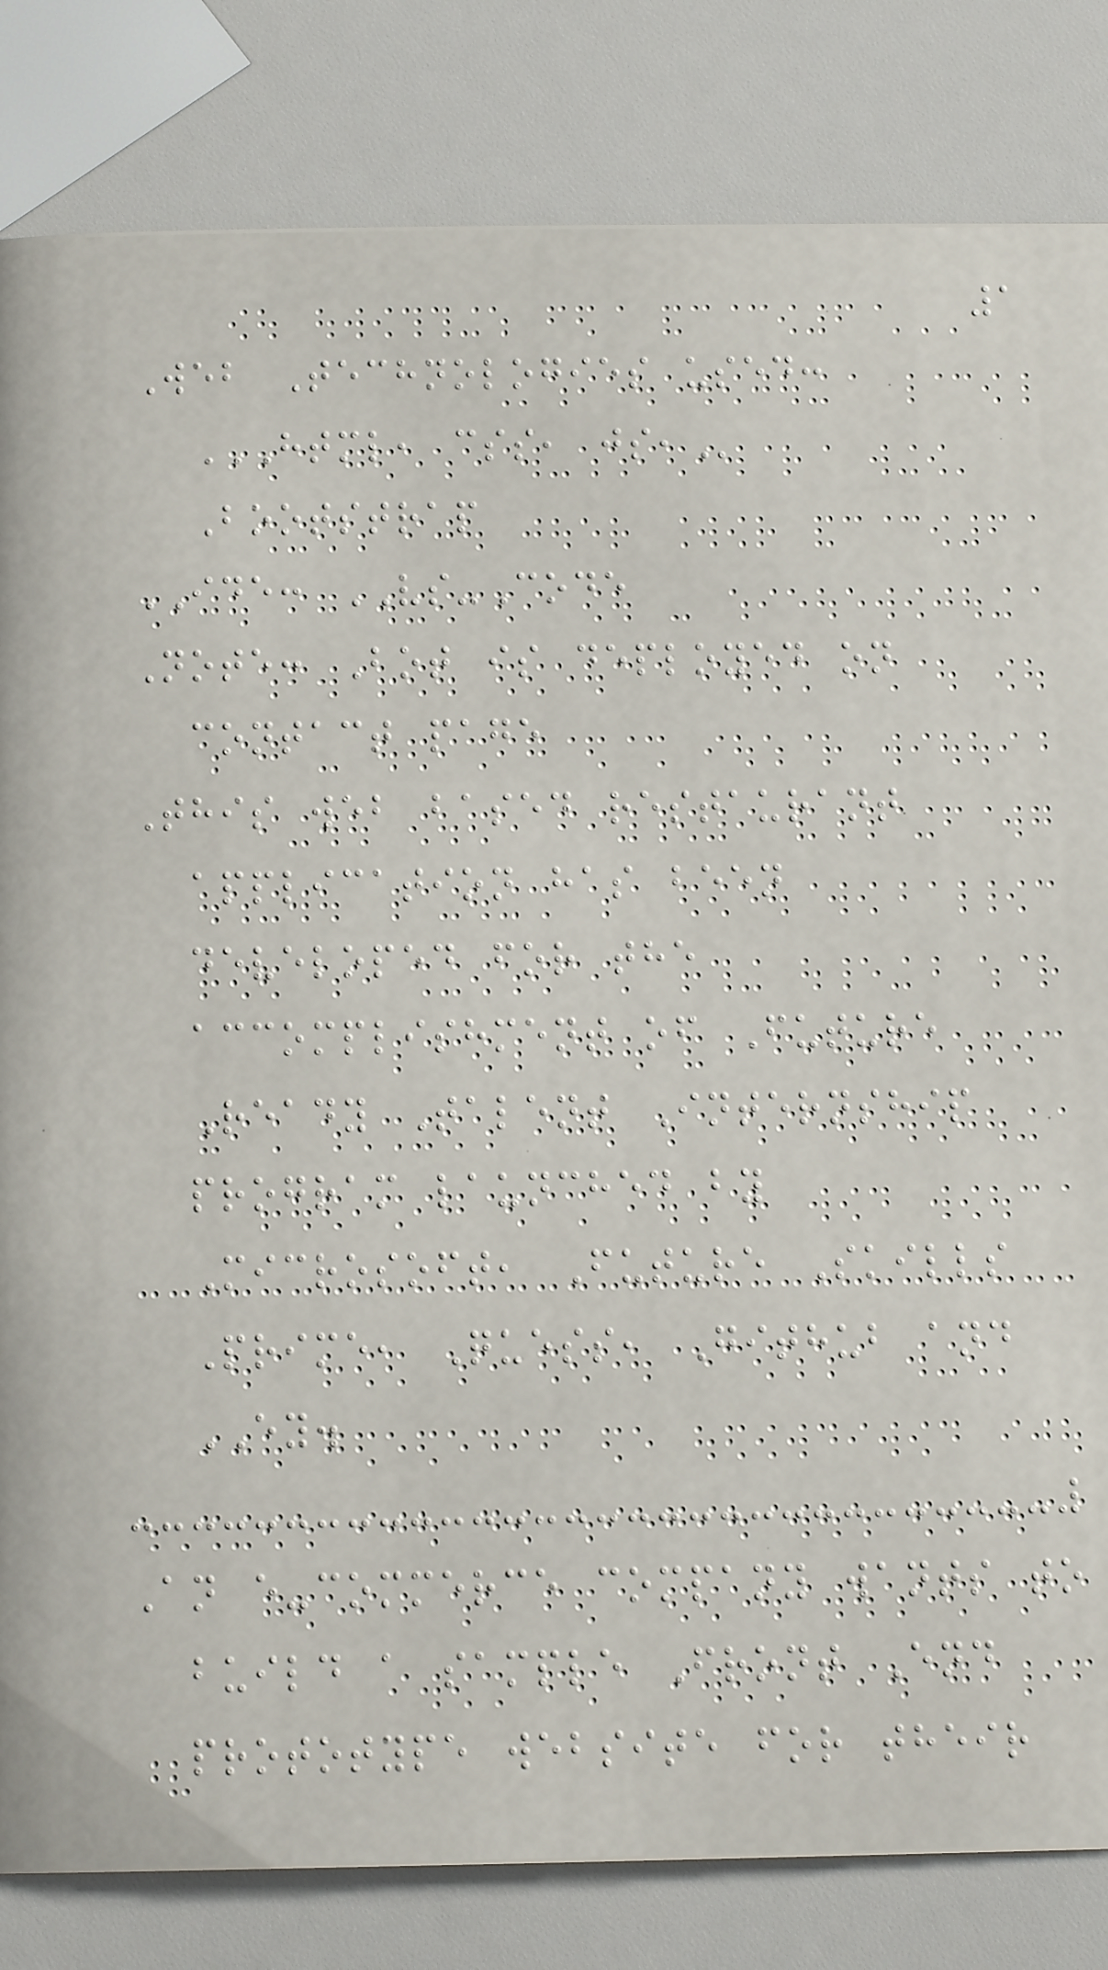1
Web Technologies used:
HTML, CSS, JS,
Bootstrap
IDE: VS-Code
Note: Bot is deployed on
contact page
This web based restaurant
application has been
developed for the
accomplishment of Future
Ready Talent Internship
program launched by
Microsoft, Future Skills
Prime, Quess, Github and
EY.
An e-commerce company wants to
build a sample Front End
prototype website for their
